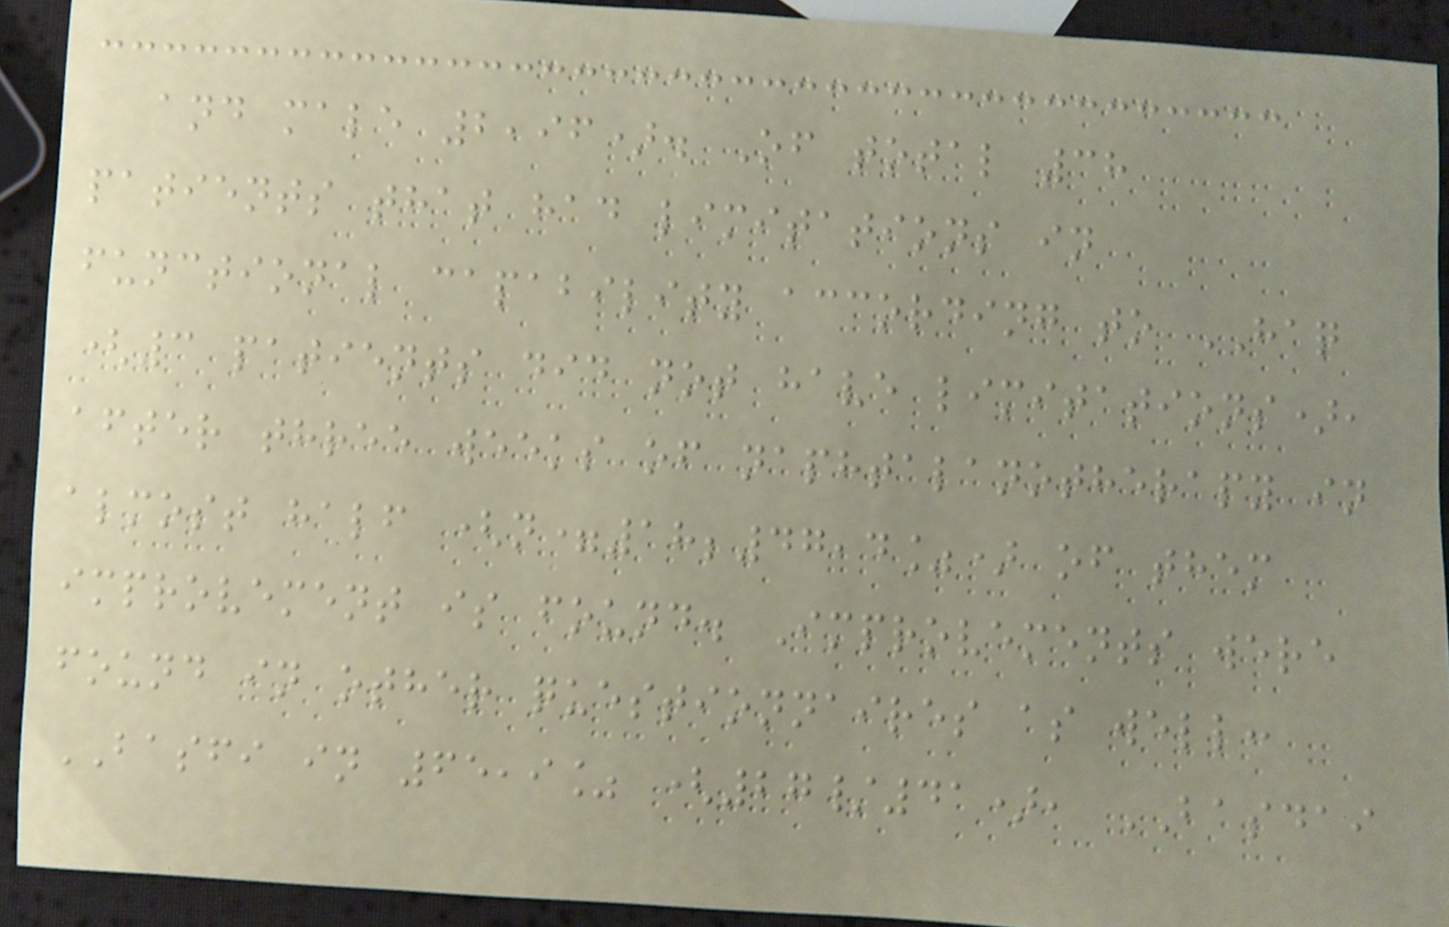and male 2,96). Of total 38
patients that had limitations in
functional capability according to HAQ
(3 patients did not have limitations),
after three weeks of naphtalanotherapy in
almost half (n=18;47,4%) of them
improvement is found. Improvements were
found in other questionnaires as well:
BASFI in 65,9% (27/41), BASDAI
